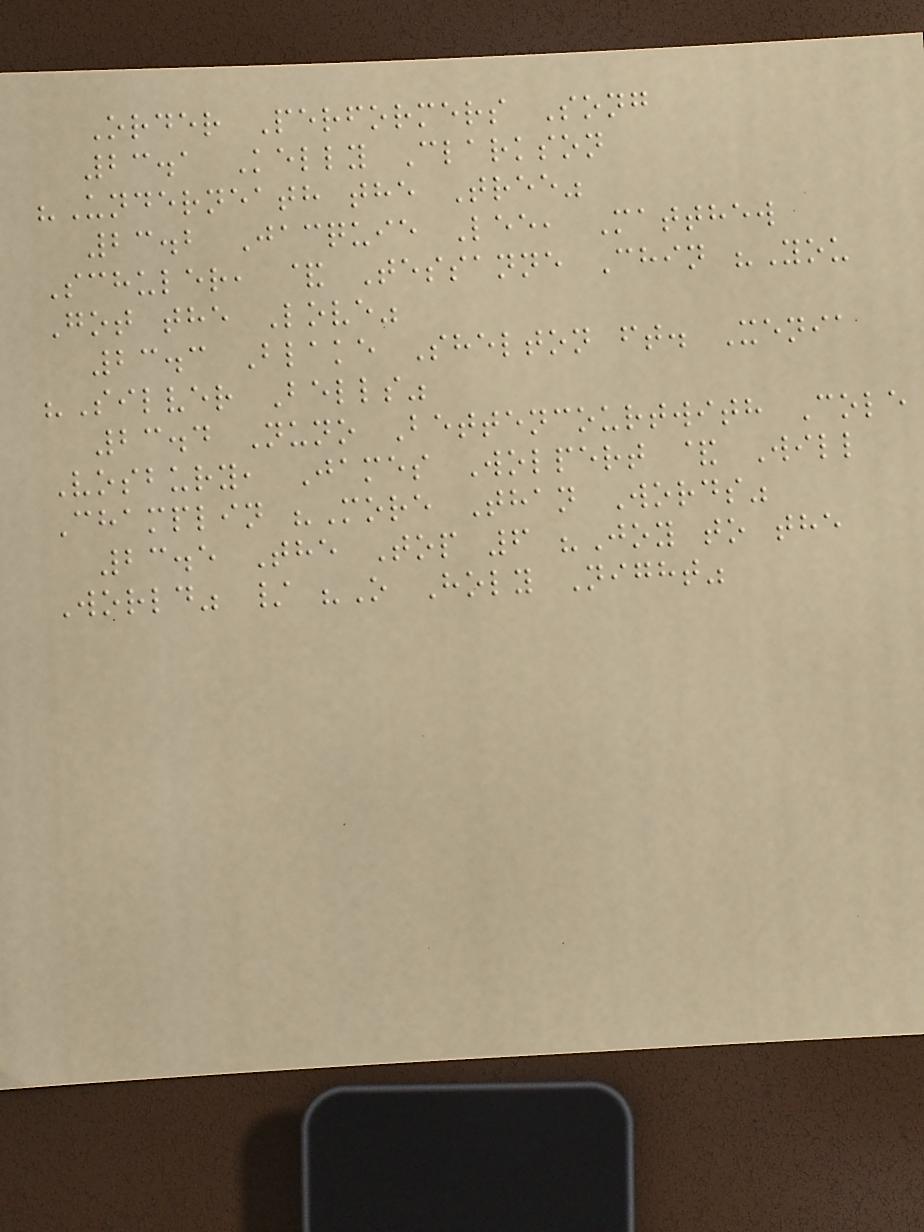Order Performers Song
23.1 Kelly Clarkson
"Underneath the Tree"
23.2 Jacquie Lee, Matthew
Schuler, & Tessanne Chin "You
Got the Love"
23.3 Blake Shelton ft. Xenia
"Silver Bells"
23.4 Nuno Bettencourtwith Cole
Vosbury, James Wolpert & Will
Champlin "More Than Words"
23.5 The Top 6 "Joy to the
World" / "O Holy Night"
